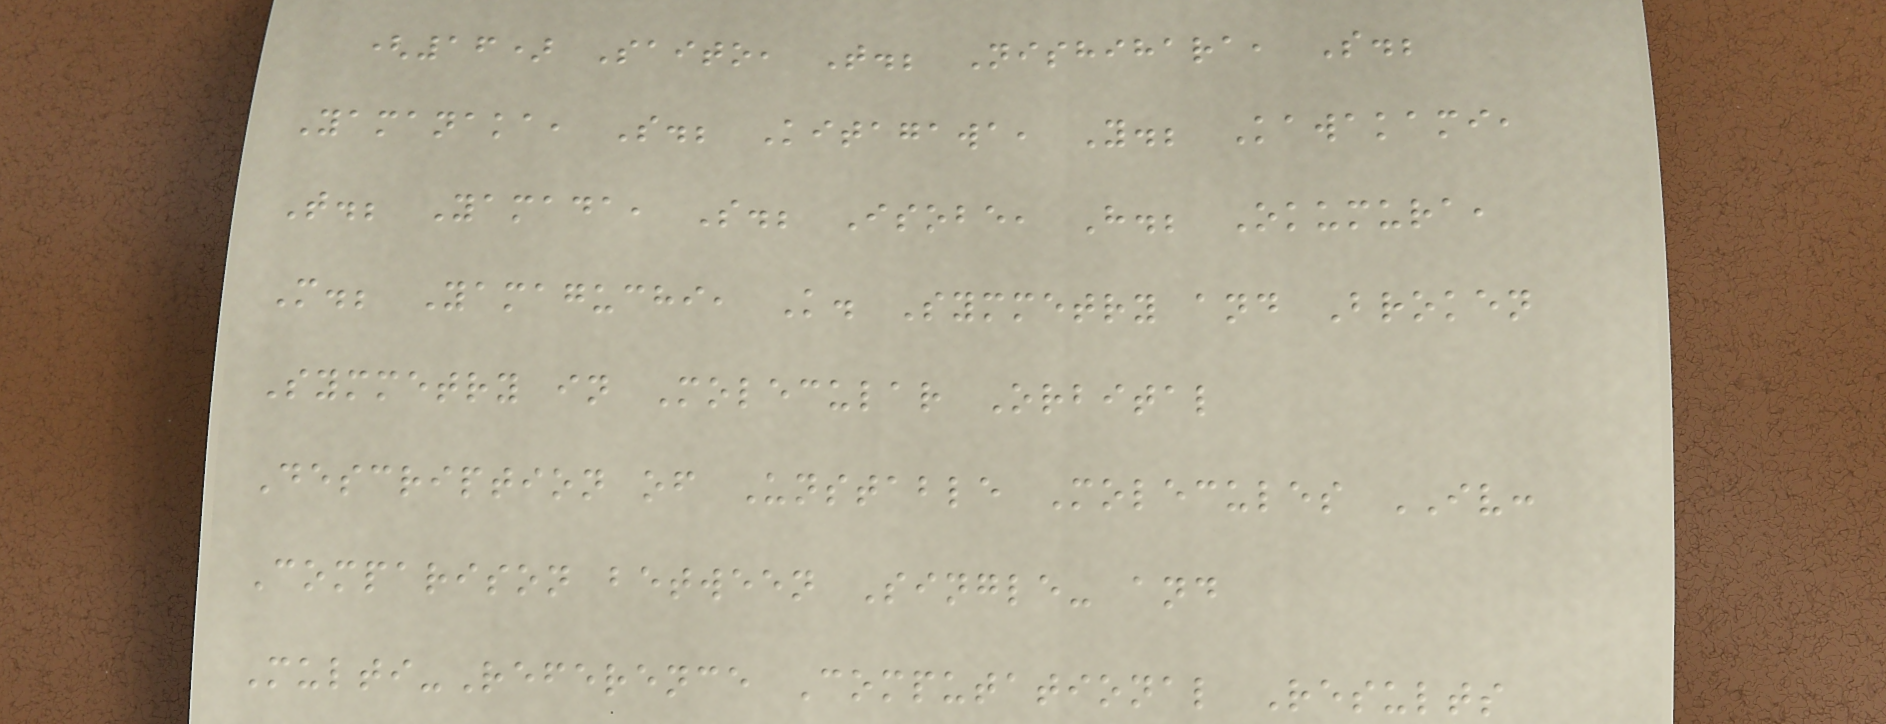(16) Saito, T.; Nishihara, S.;
Yamanaka, S.; Kitagawa, Y.; Kawakami,
T.; Yamada, S.; Isobe, H.; Okumura,
M.; Yamaguchi, K. Symmetry and Broken
Symmetry in Molecular Orbital
Description of Unstable Molecules IV:
Comparison between Single- and
Multi-Reference Computational Results
